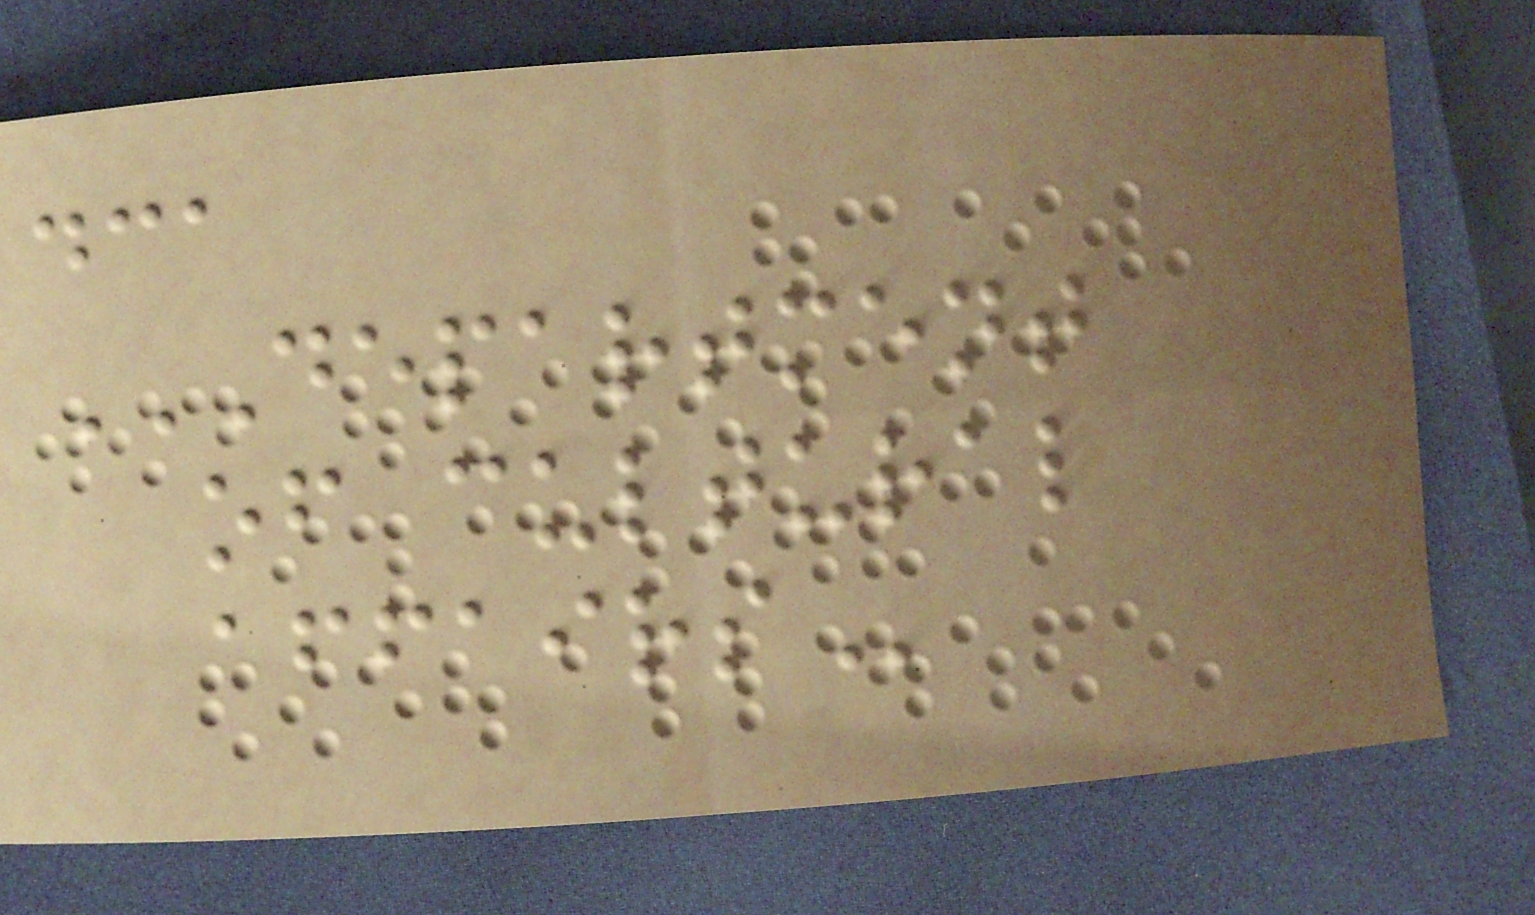dca
DEPARTMENT
OF CULTURAL
AFFAIRS
